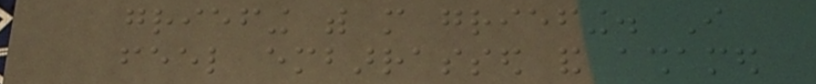griefing with more griefing. I
feel embarrassed and ashamed
